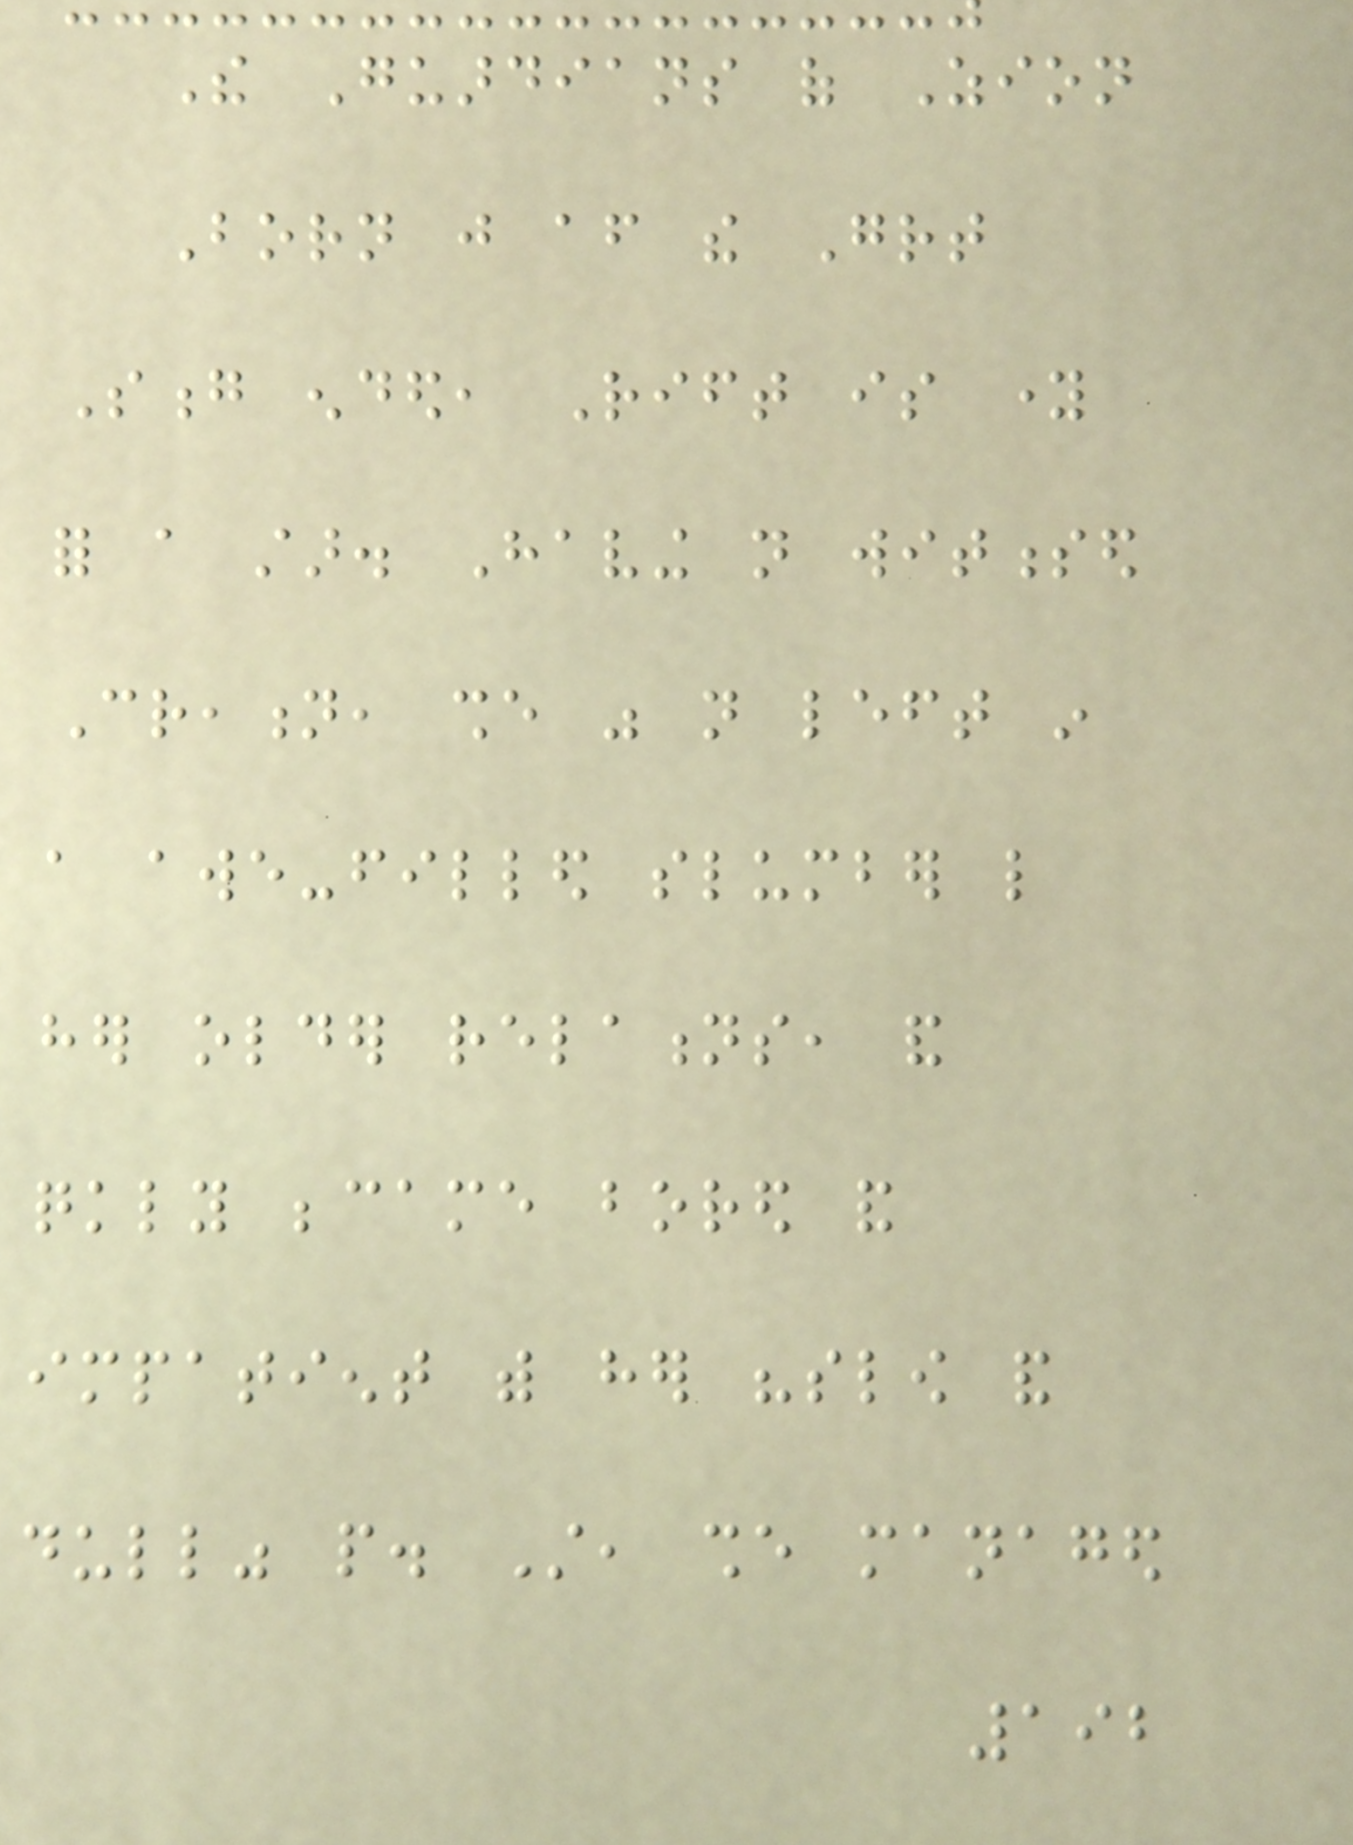The Guardians of Zion
Born just after the Great
Song ended, Rift is young
for a star. Having not witnessed
Creation, she was not left in
a awe-filled slumber like
her older relations, and
quickly became bored and
impatient with her "slow and
dull" people. Still, she managed
192
